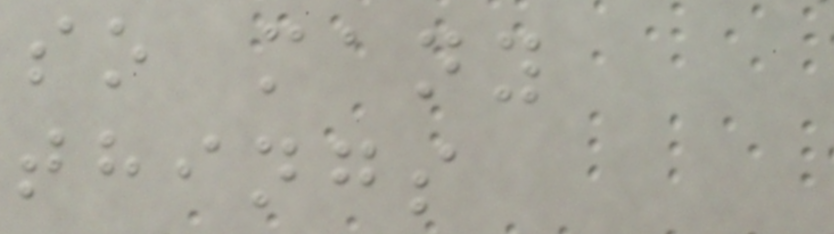so many
things
